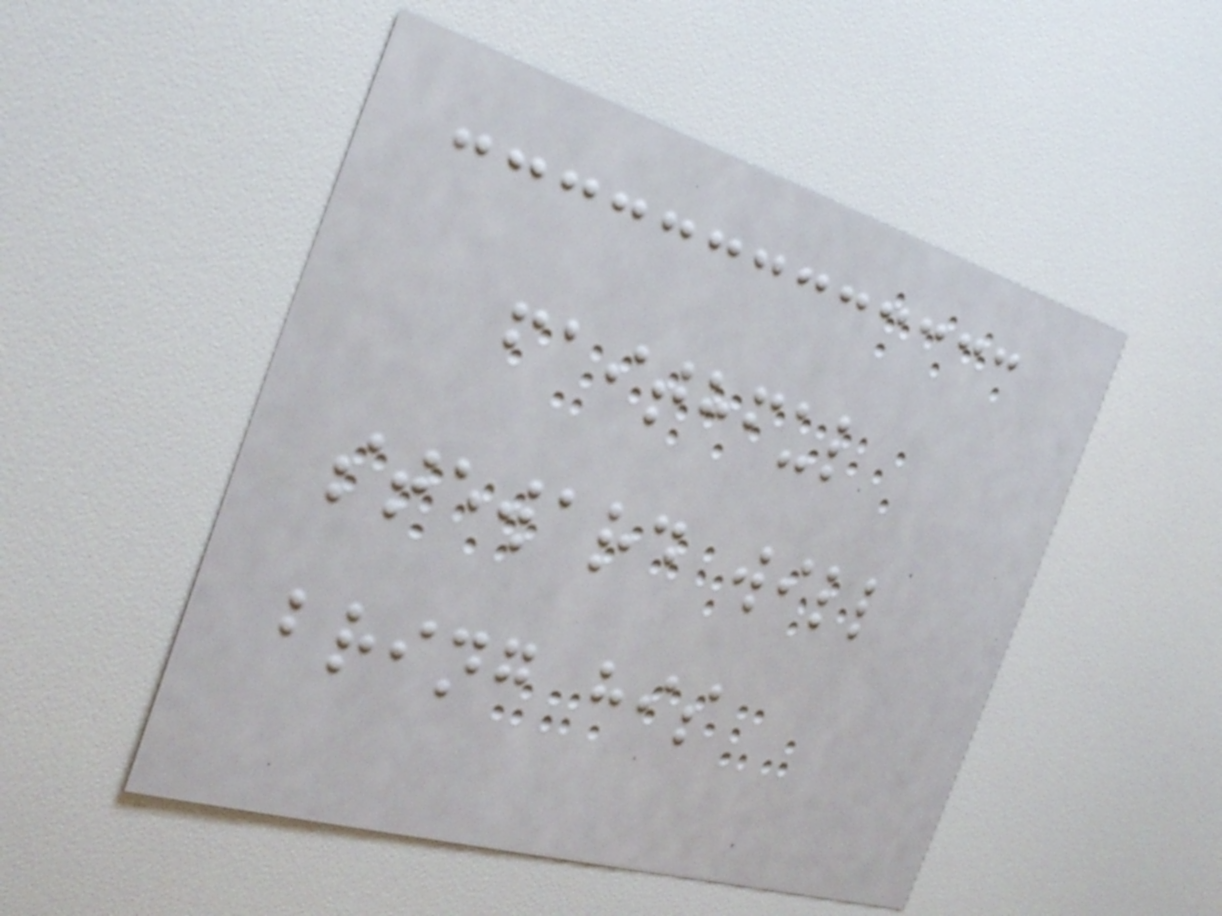faithful
steward will
bring his
